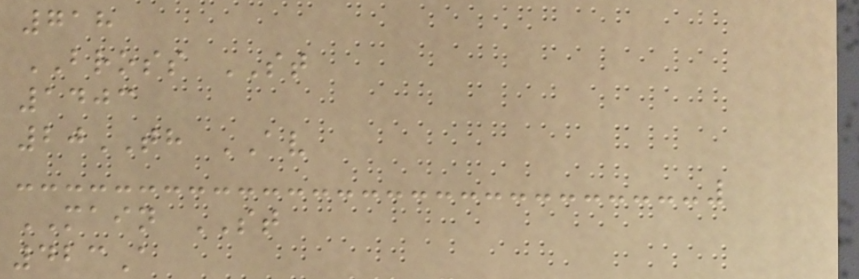718
BROSS ST
1403
20TH AV
MAIN ST
423A
